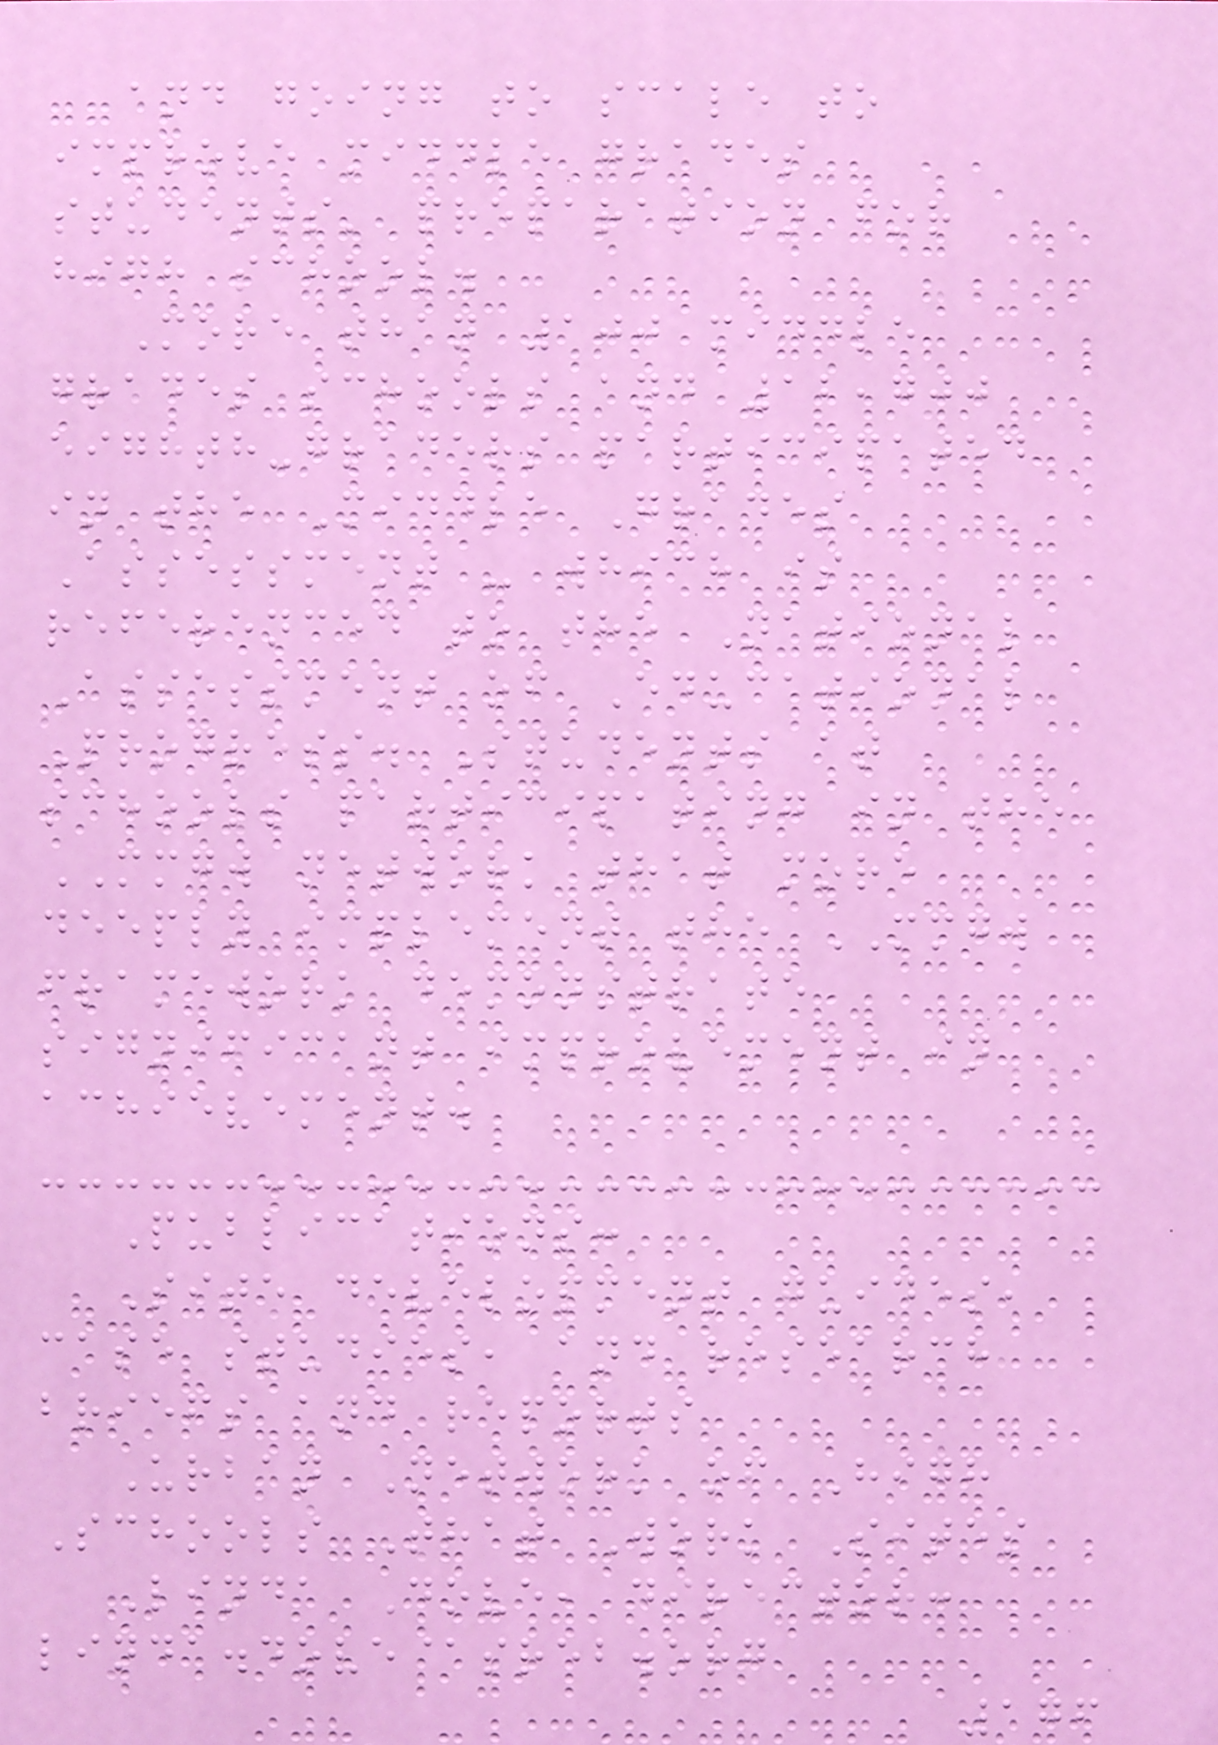and going to scale to
improve middle grades
students' preparation for
high school.
More than 100 middle
grades schools and 12,700
eighth-graders participated
in the Middle Grades
Assessment - which is
referenced to the National
Assessment of Educational
Progress. Students at
schools participating in the
MMGW network that more
deeply implement the MMGW
framework demonstrate
significant improvement in
achievement.
Publications:
Site development guides,
case studies, and research
briefs and reports
Urban Network of High
Schools That Work Sites
Linda Dove, director:
linda.dove@sreb.org
176
